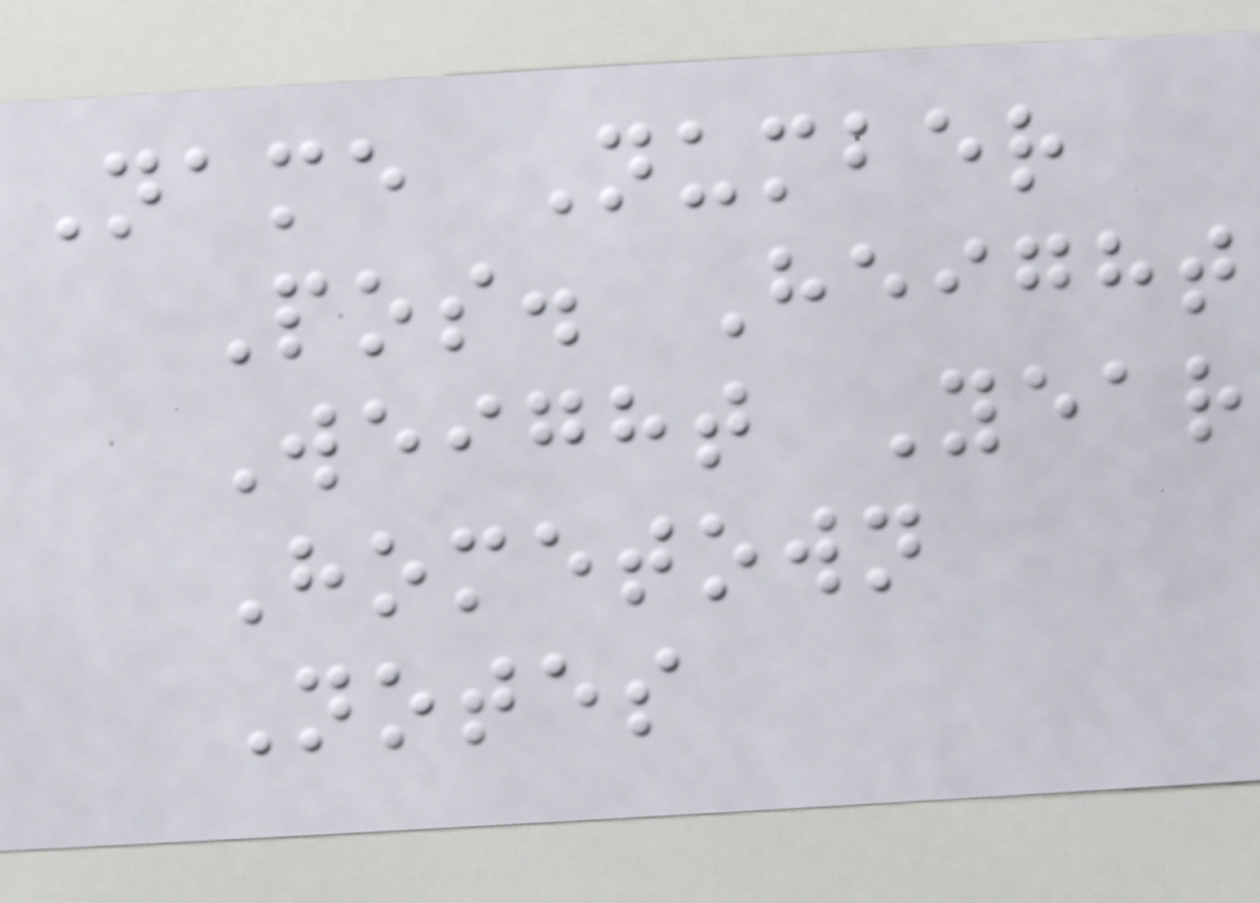Name Number
Pos. Height
Weight Year
Hometown
Notes
